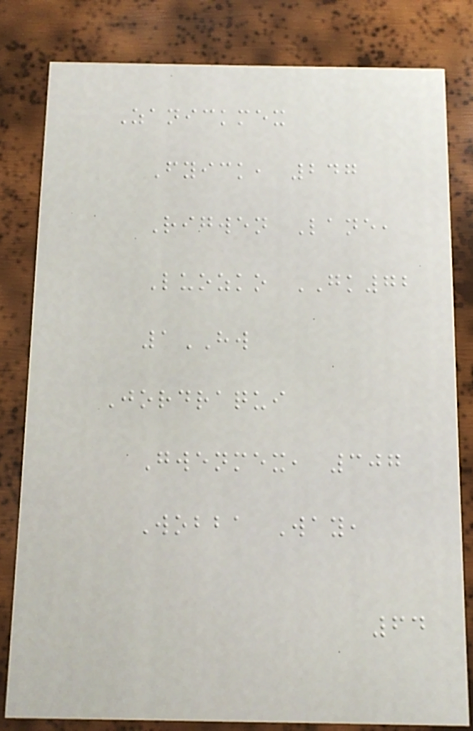Zanickmex
Fyick, 247
Rigwen Lane,
Luozko GK72
1HW
Jordraqui
Gwenmex, 307
Wobba Way,
64
